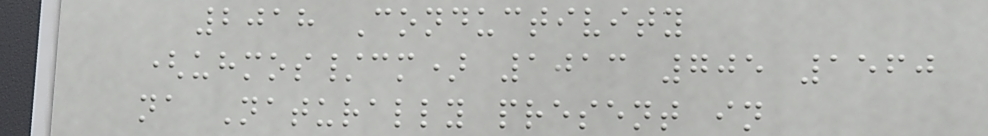2018 Conductivity
(uhmos/cm) 1013 705 1560
na Naturally present in
